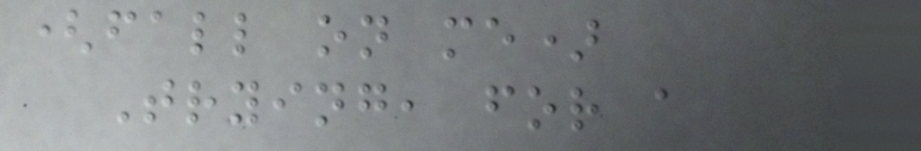(fall on me)
Trying, for a
